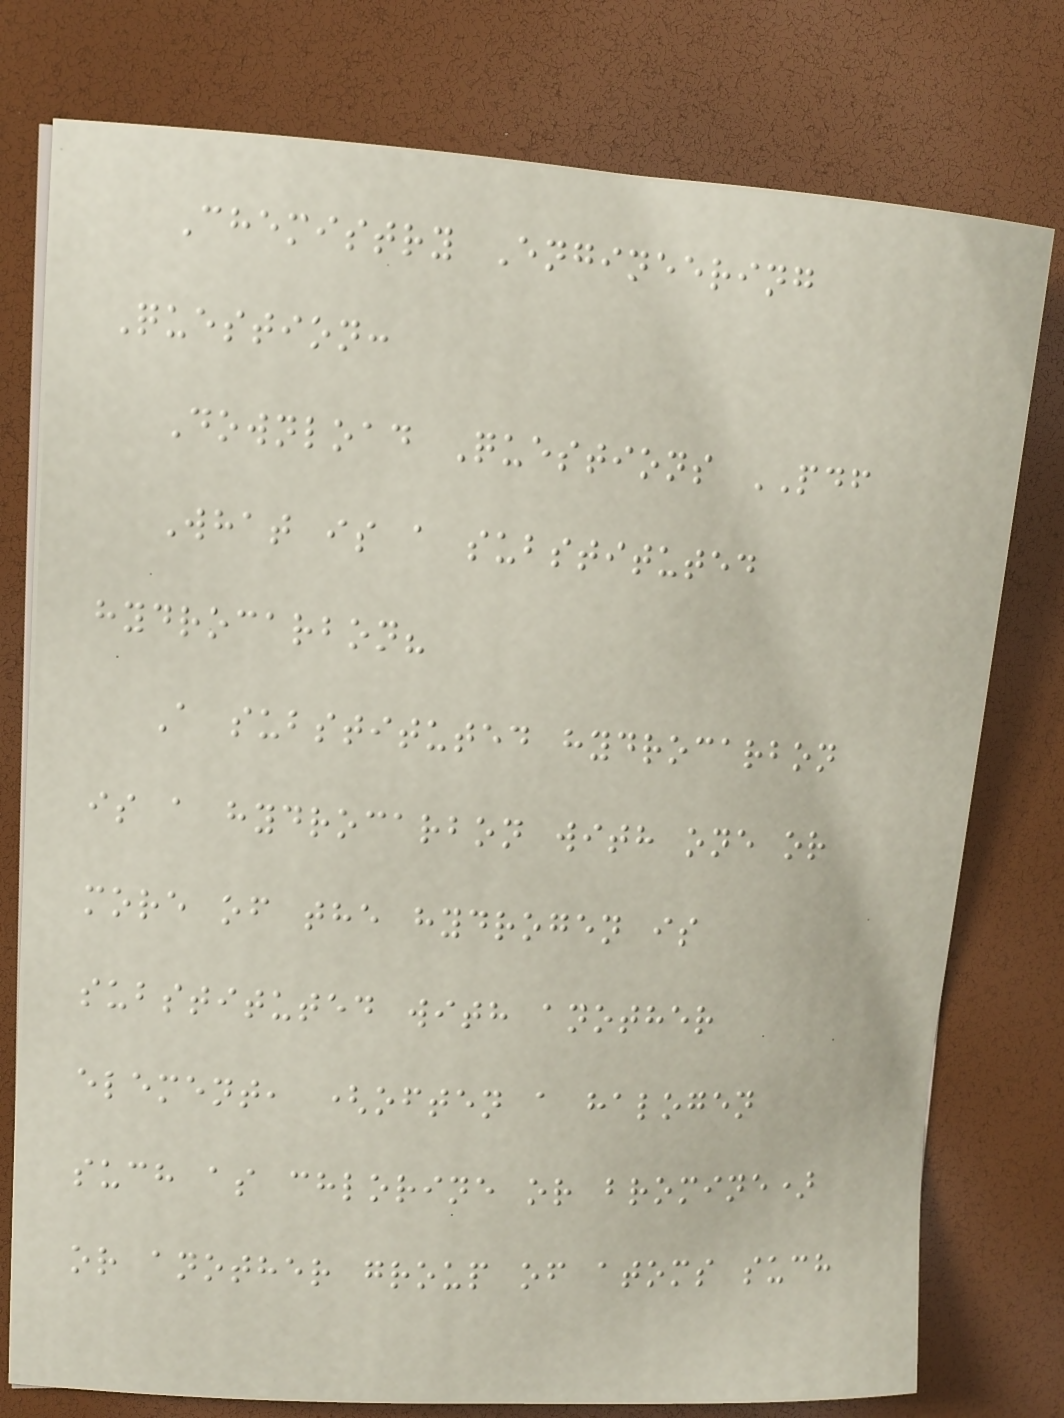Chemistry Engineering
Question:
Download Questions PDF
What is a substituted
hydrocarbon?
A substituted hydrocarbon
is a hydrocarbon with one or
more of the hydrogen is
substituted with another
element, (often a halogen
such as chlorine or bromine)
or another group of atoms such
